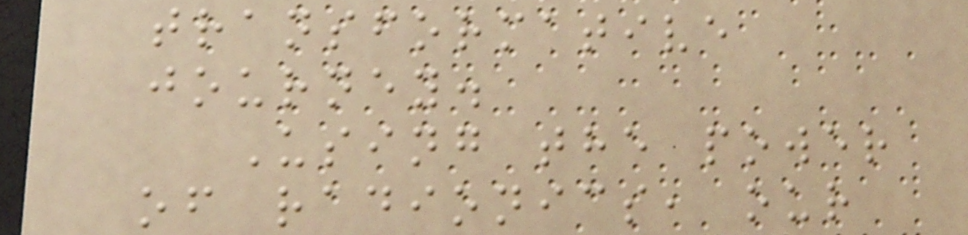transformative
journey.
Using the power
of radionics, our
